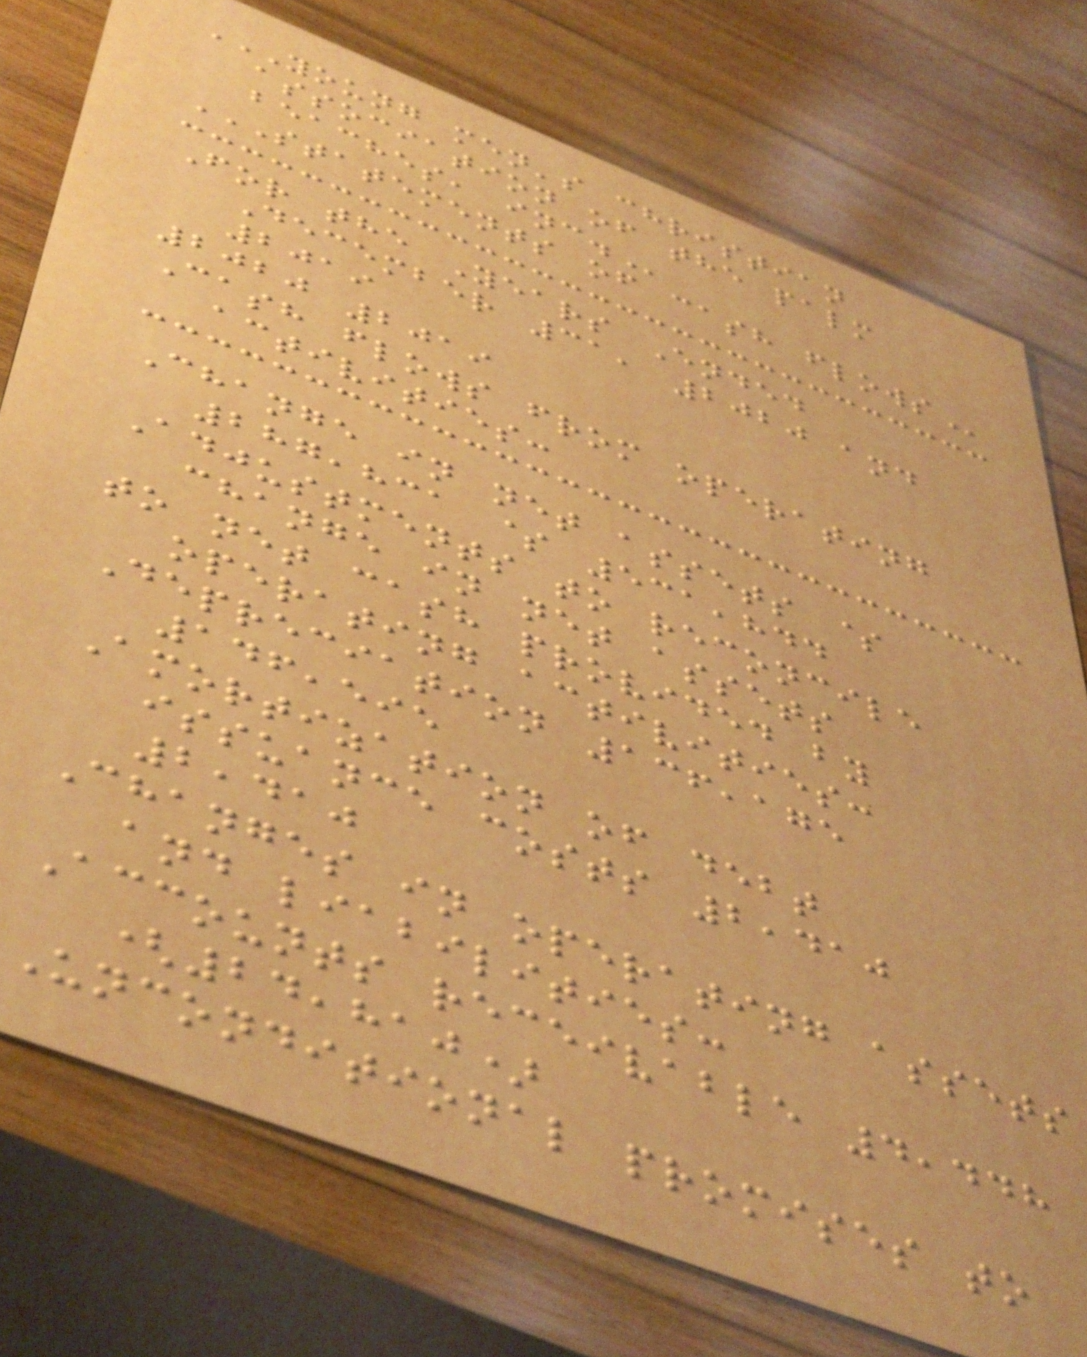YOUNG MEN'S CHRISTIAN
ASSOCIATION OF THE PALM
BEACHES, INC.
STATEMENTS OF CASH FLOWS
For the Years Ended
December 31, 2020 and
2019
2020 2019
Cash flows from operating
activities:
Change in net assets $
287,831 $ 531,844
Adjustments to reconcile
change in net assets
to net cash provided by
operating activities:
Depreciation 136,175
146,595
Amortization of debt
issuance costs 2,410
2,410
Changes in operating assets
and liabilities:
Accounts receivable 4,448
(24,810)
Unconditional promises to
